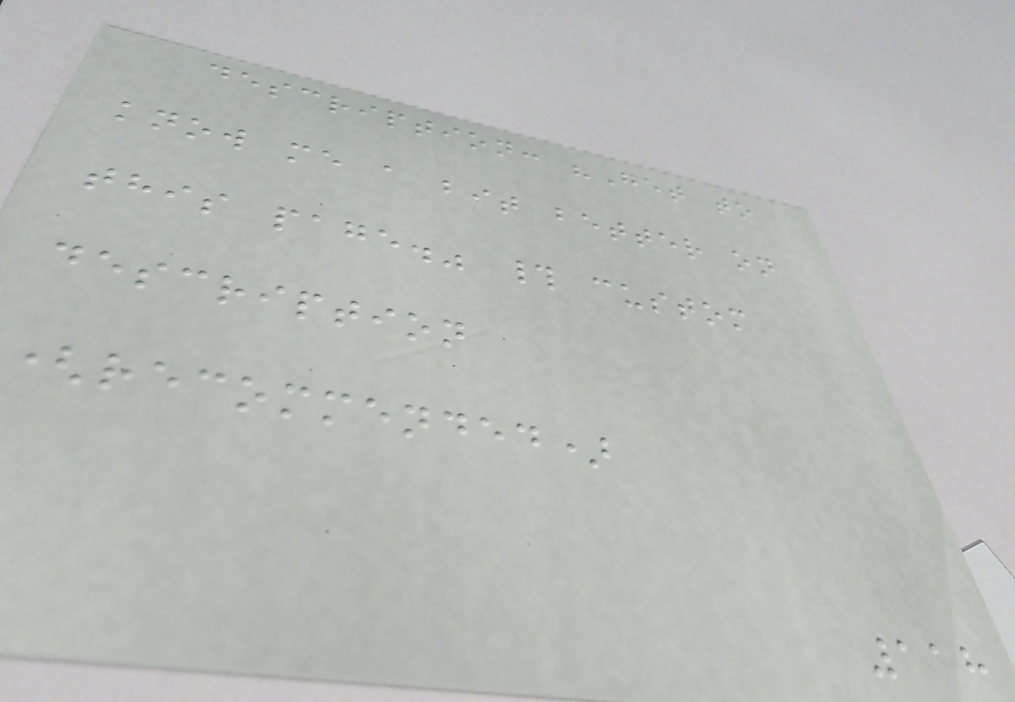description: "Get to
know me a bit better on
this page." # custom
description
(recommended)
118
